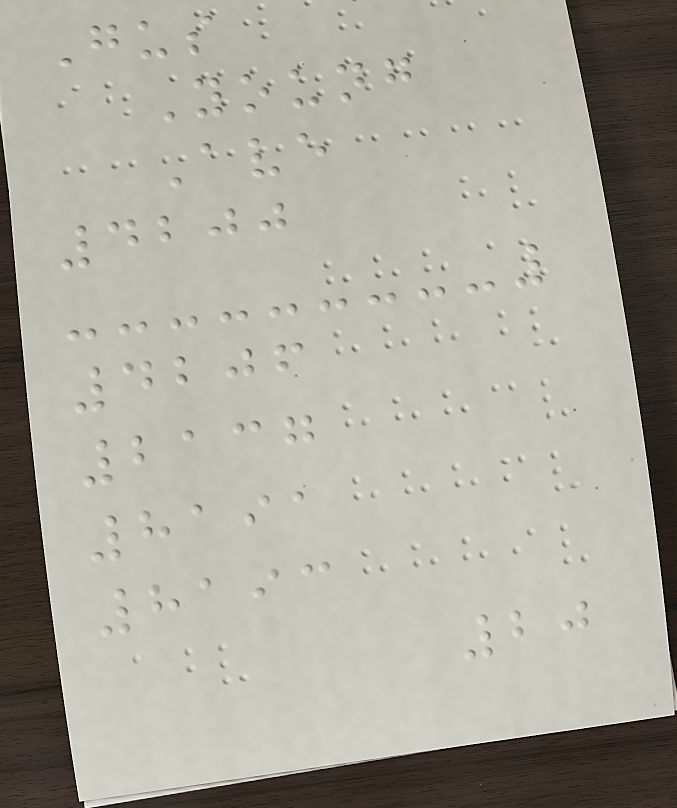Gus
Young
Ave
4200
4206
2137
8191
8193
20
